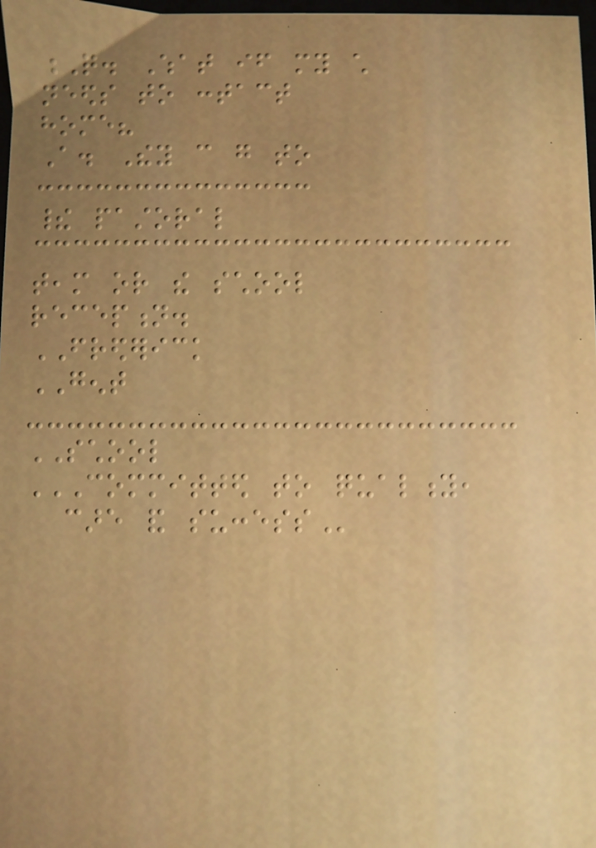Q. What if my child
needs to contact
home?
A. They can go to
their pastoral
team or the school
reception.
FREDERICK
GENT
SCHOOL
COMMITTED TO QUALITY,
CARE AND SUCCESS
